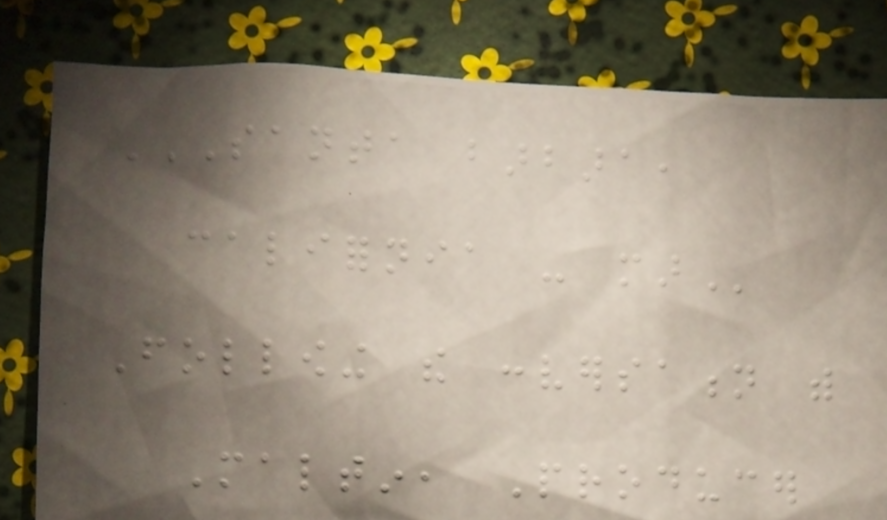SANTA BARBARA,
CALIFORNIA - MAR
Following the conversation with
Maltin, Producer
